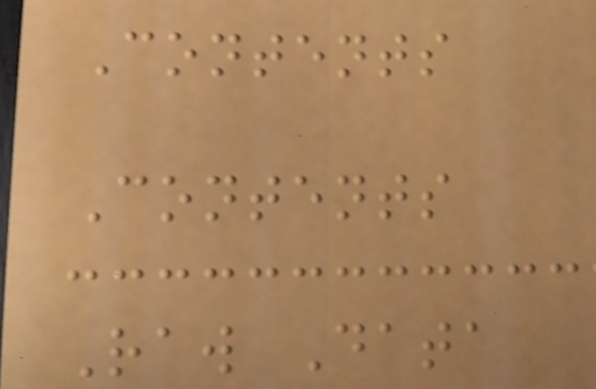Contents
Contents
Raw Data
